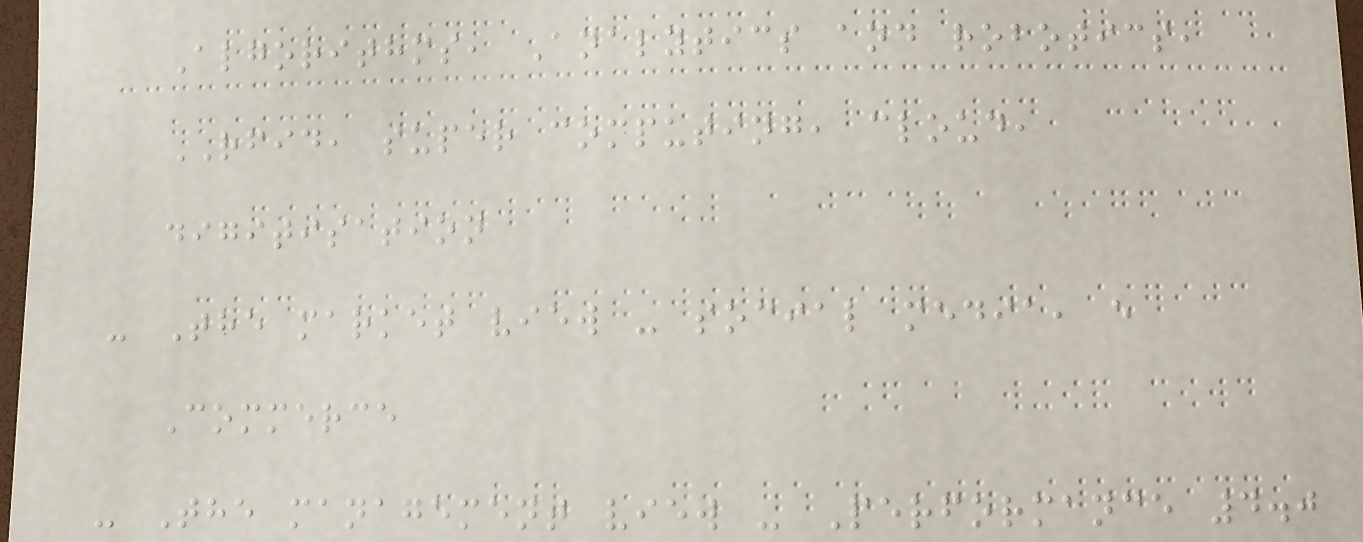Algorithms, Analytics and robotics,
RFID, super computing, cloud,
digitisation
- The market view - social media, e
Commerce
- The management view - Performance 4.0
